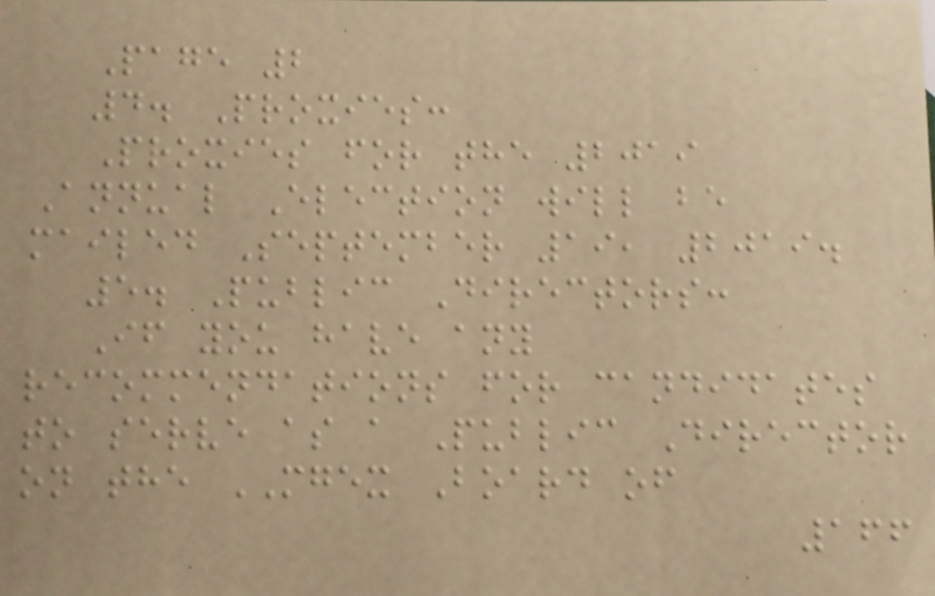Page 2
4. Proxies:
Proxies for the 2019
Annual Election will be
mailed September 19, 2019.
5. Public Directors:
If you have any
recommendations for candidates
to serve as a Public Director
on the MGEX Board of
166
